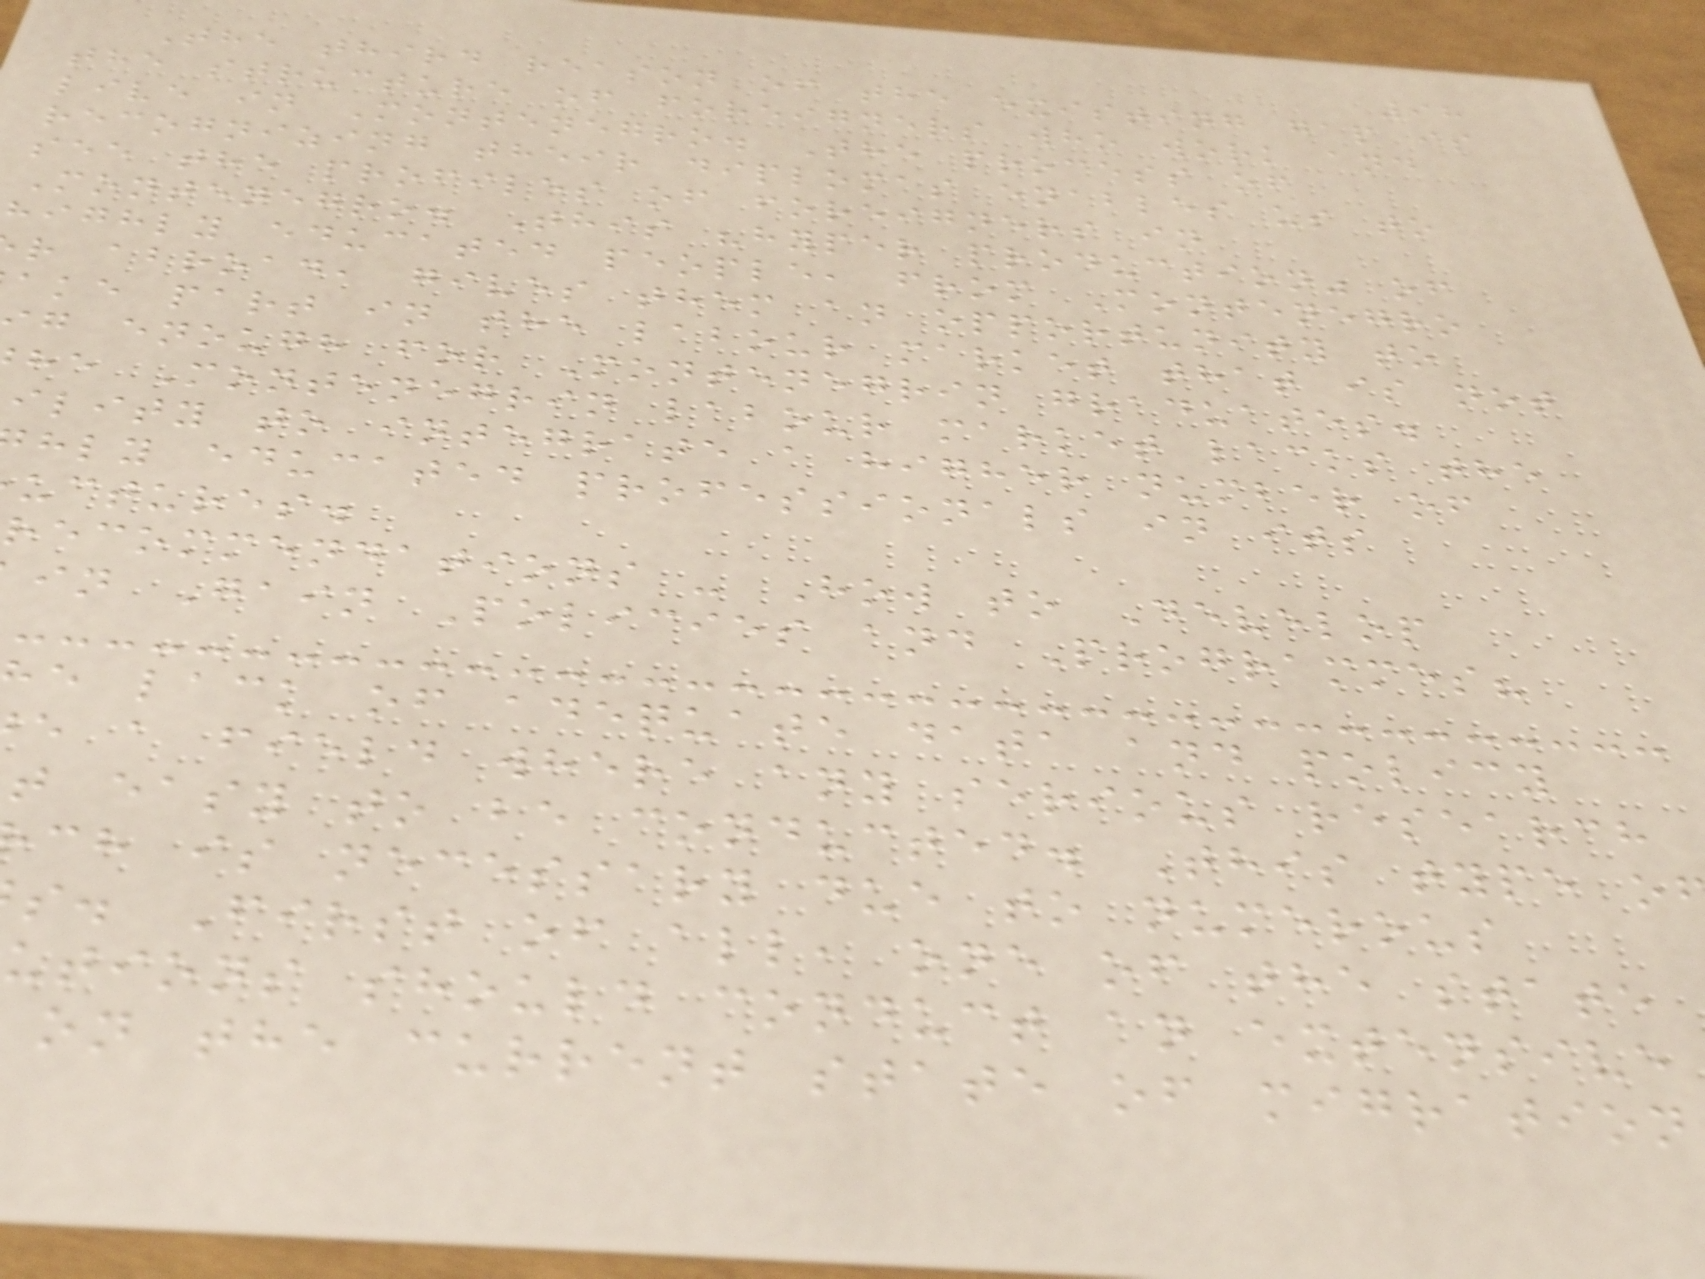98
The third reason of the existing gap is
the structure of foreigners who work and
live in Montenegro. The process of
recognizing their diplomas enables us to
see the profiles of foreigners in
Montenegro. This "hyper production" of
highly educated people, from Montenegro
r abroad, gives them an opportunity to
ake part in the labour market that is not
g enough for Montenegrin graduates.
he Montenegrin labour market lacks the
ility to integrate a higher number of
hly educated professionals in its
uctures.
recommendations - How to Develop
in Gain Policies and Programmes?
e lack of adequate data and policy
e a field where any serious research
t easy to be conducted. This type o
ch is necessary due to numerous
s. First of all, one of the state
utions should conduct an extensive
on the current state of migration
